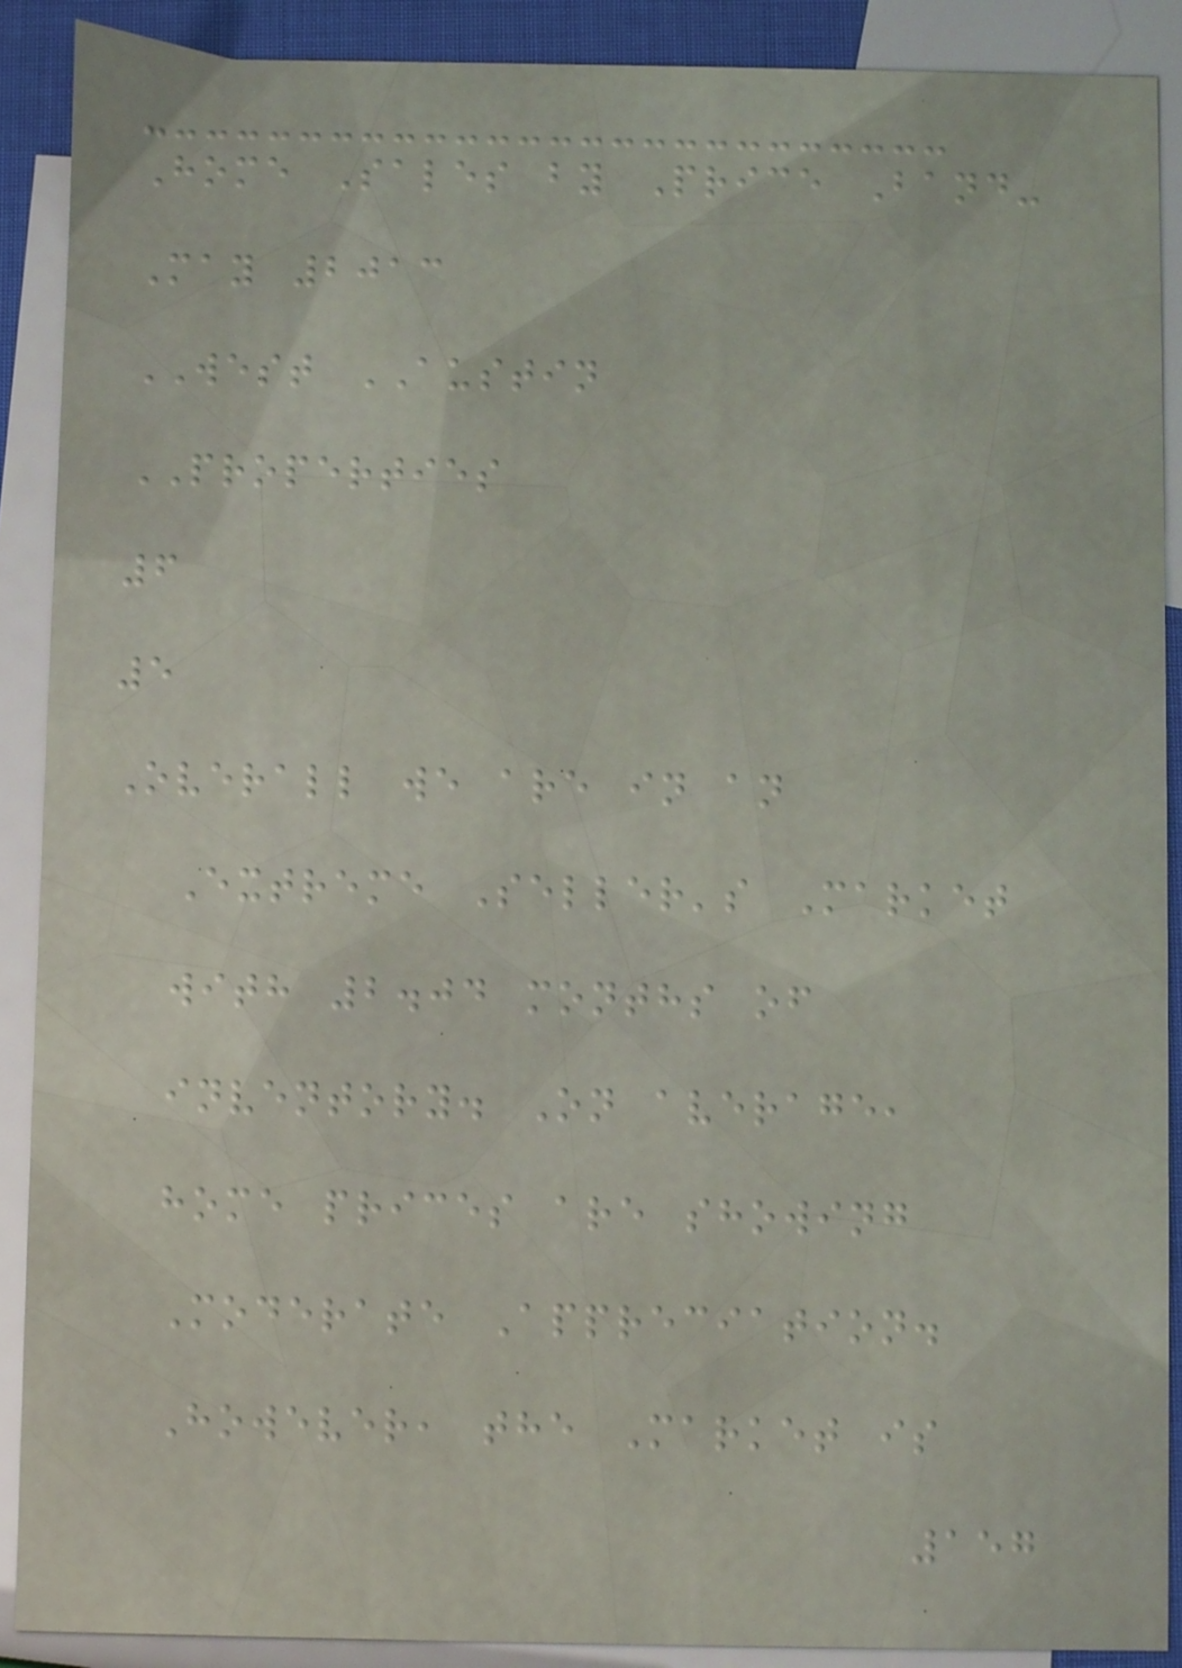Home Sales by Price Band-
May 2013
WEST AUSTIN
PROPERTIES
6
5
Overall we are in an
Extreme Seller's Market
with 2.04 months of
inventory. On average,
home prices are showing
Moderate Appreciation.
However, the Market is
157
